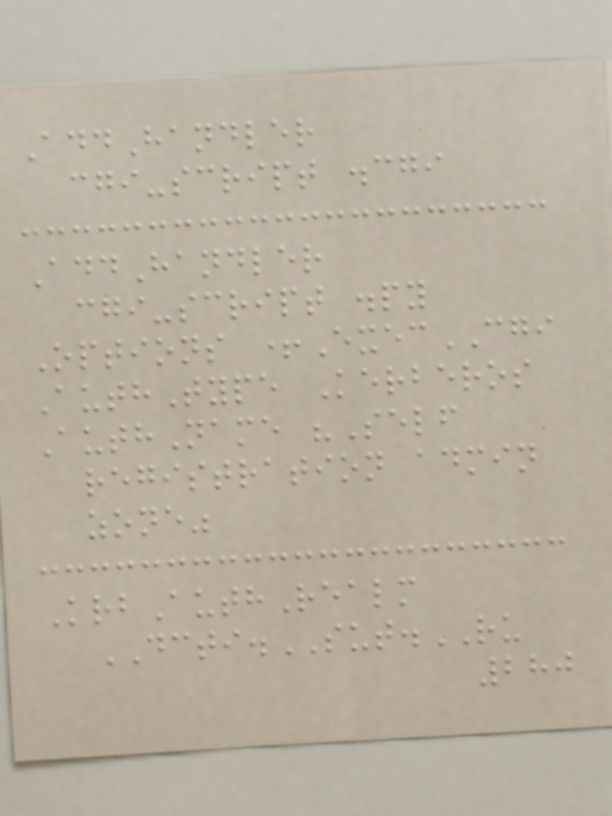AddHandler
cgi-script .cgi
AddHandler
cgi-script .py
Options +ExecCGI
AuthType Kerberos
AuthName "Self
registration admin
zone"
KrbAuthRealm
DCTI.SUT.RU
280
